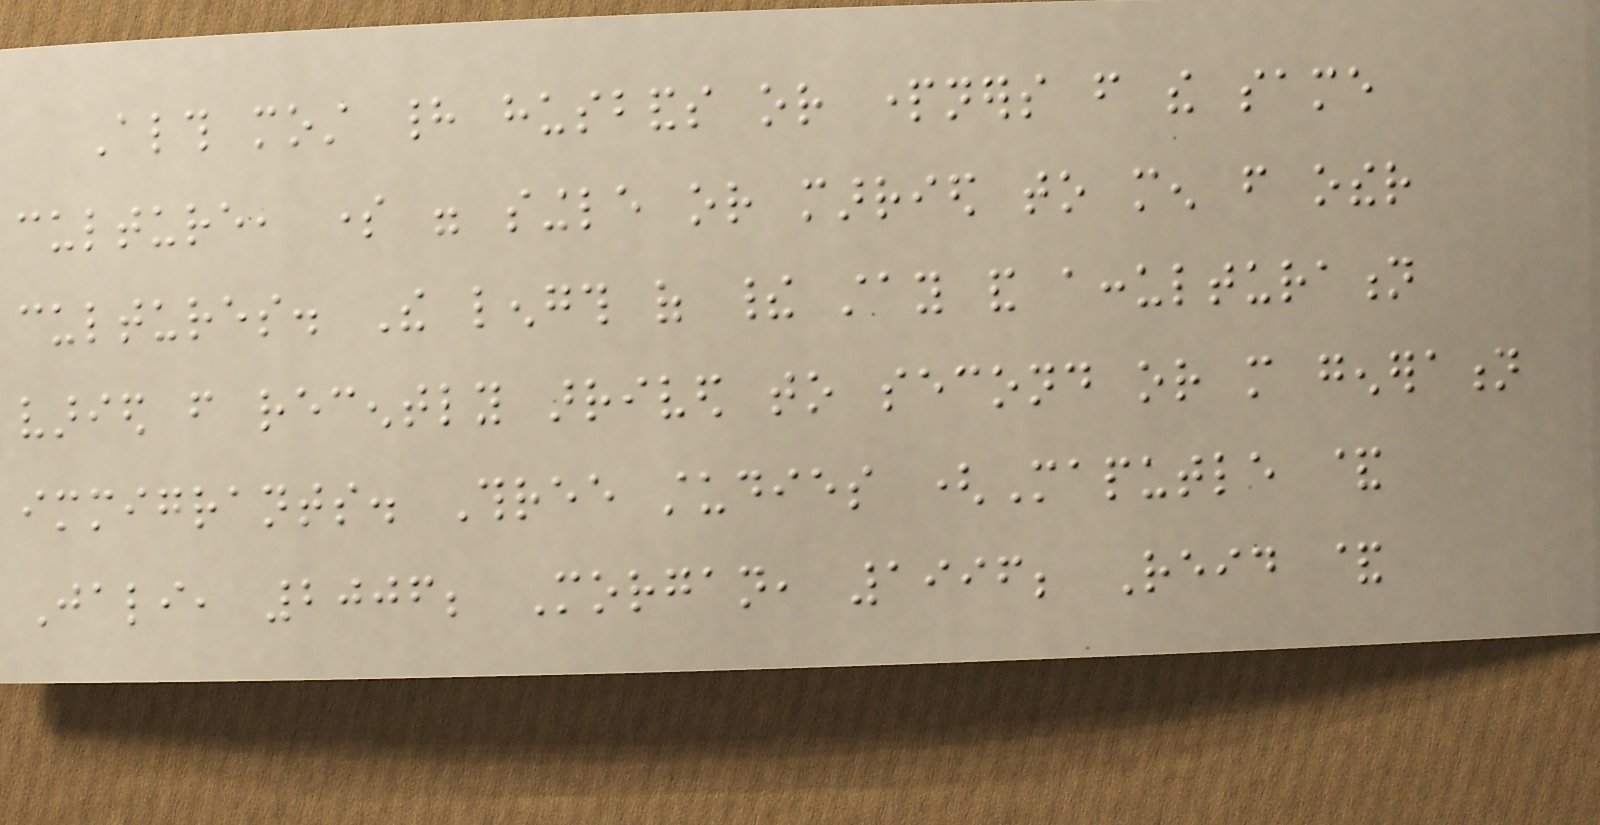Although most had husbands or partners from the same
culture, some were single or married to men from other
cultures. The length of their stay and acculturation
varied from recently arrived to second or more generation
immigrants. Three studies (Maputle &
Jali, 2006; Morgan, 1996; Reid &
